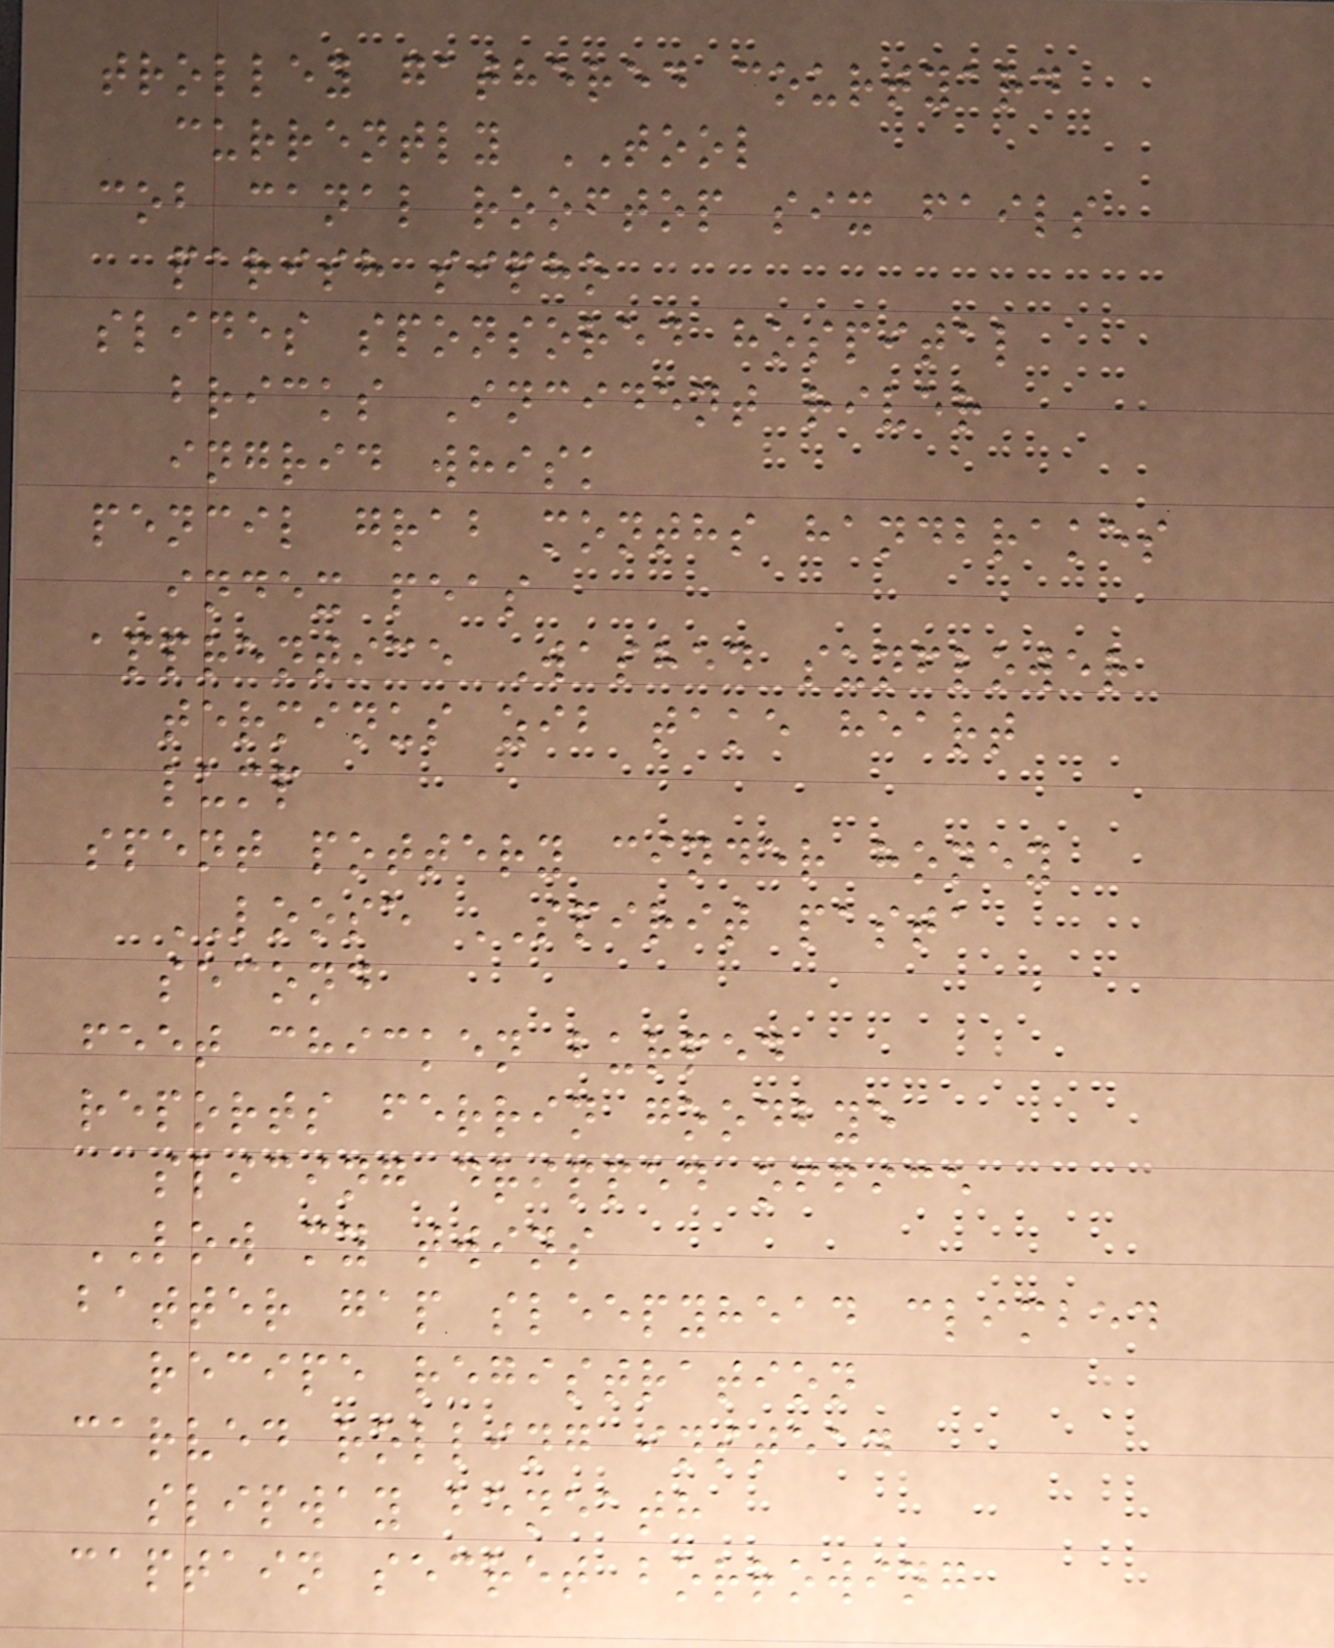trolley gathered courtyard
currently TOOL
cob canal rooftop six fails
parish sipho
slides sponsored hospital
bricks Incident river
ingrid whisk
pencil grab months handbrakes
index peas
apprentice Washed sunflower
terminus zib take heart
lump
spent pottery cinder honey
LOOSE SPIRIT pasta
second
feet chicken burped
reports ferrin goodbye
slicing dripped office
LOW my twins
batter gap sleepyhead climbed
recipe registration
carved rolling instead
slipway beneath
captain secret borrowing
